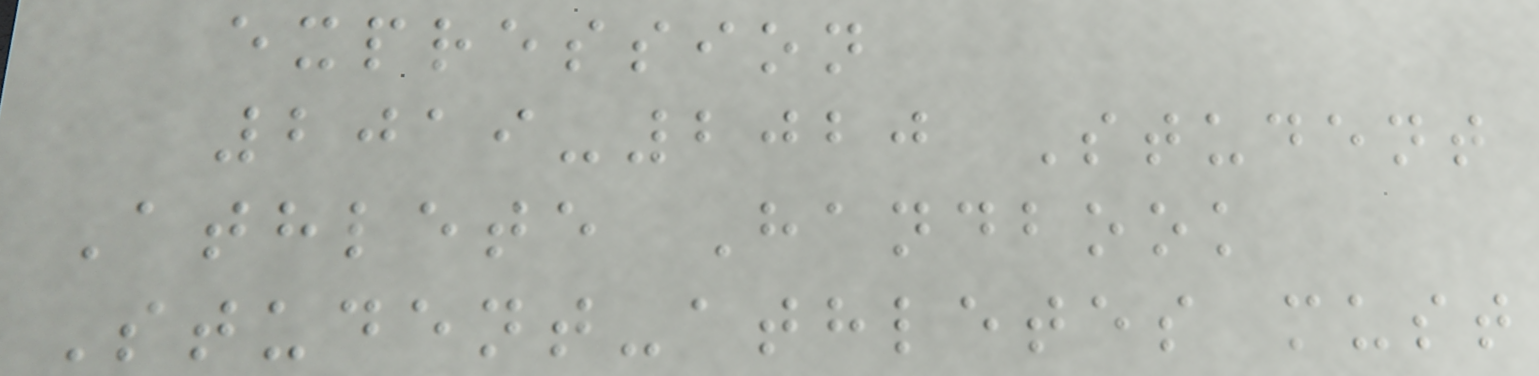expression
2019-2020 Student
Athlete Handbook
Student-athletes must
